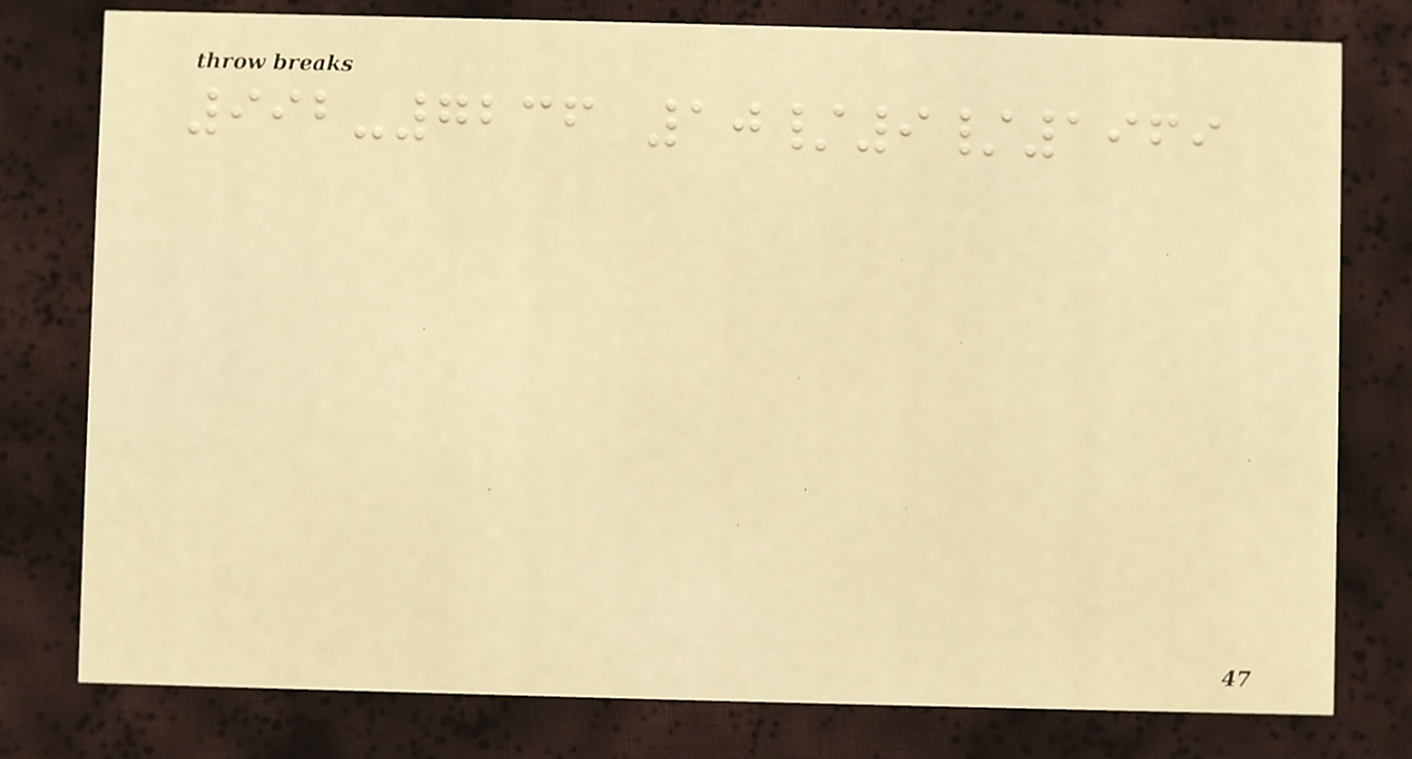992-7236 10/9/1969
